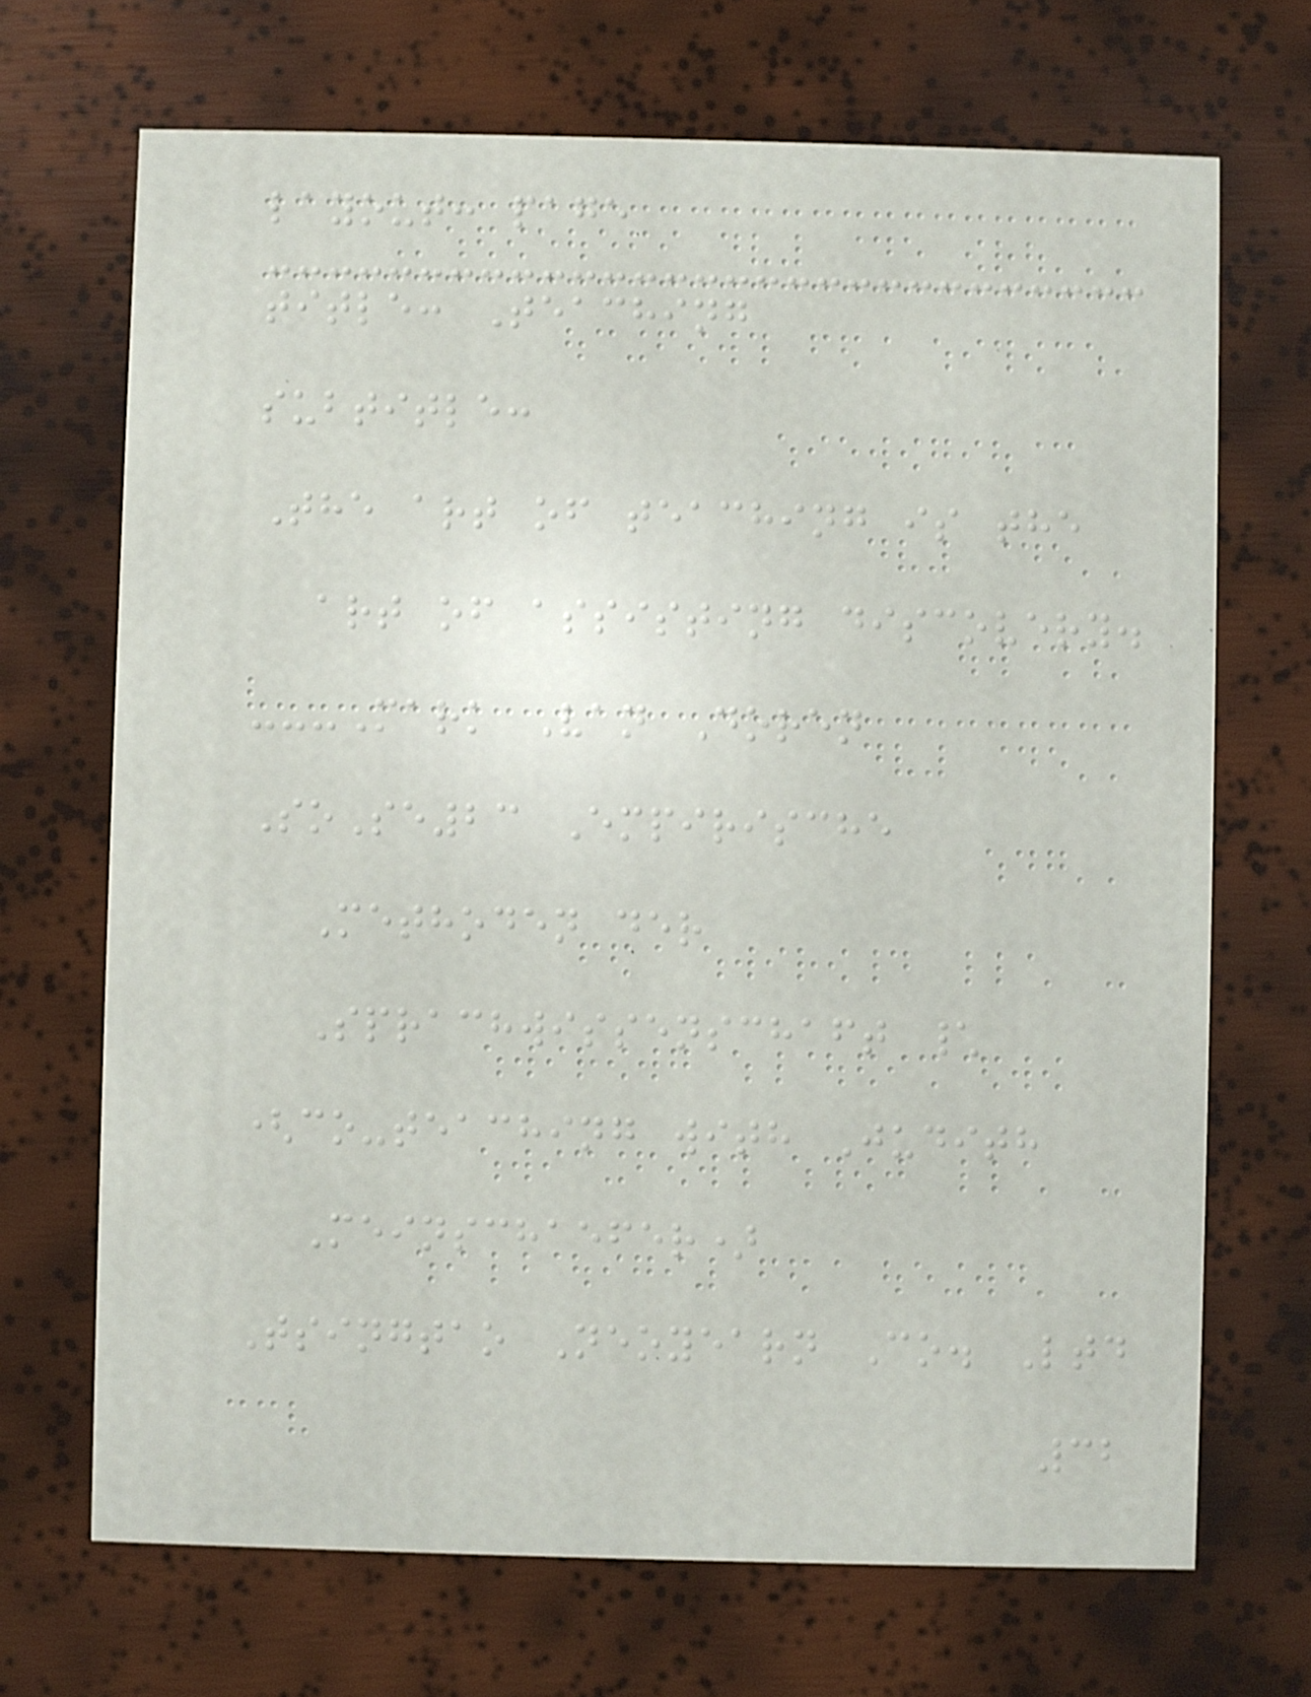layout: page
title: Teaching
subtitle:
The art of teaching is the
art of assisting discovery.
---Mark Van Doren
SoSe23 Empirische
Methoden der
Sprachwissenschaft \
(co-teaching with Judith
Meinschaefer)
Tsingtao Neoyearn Co. Ltd
32
